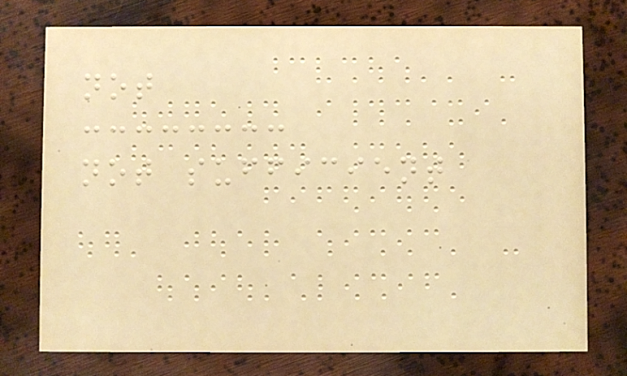not
not sufficient
